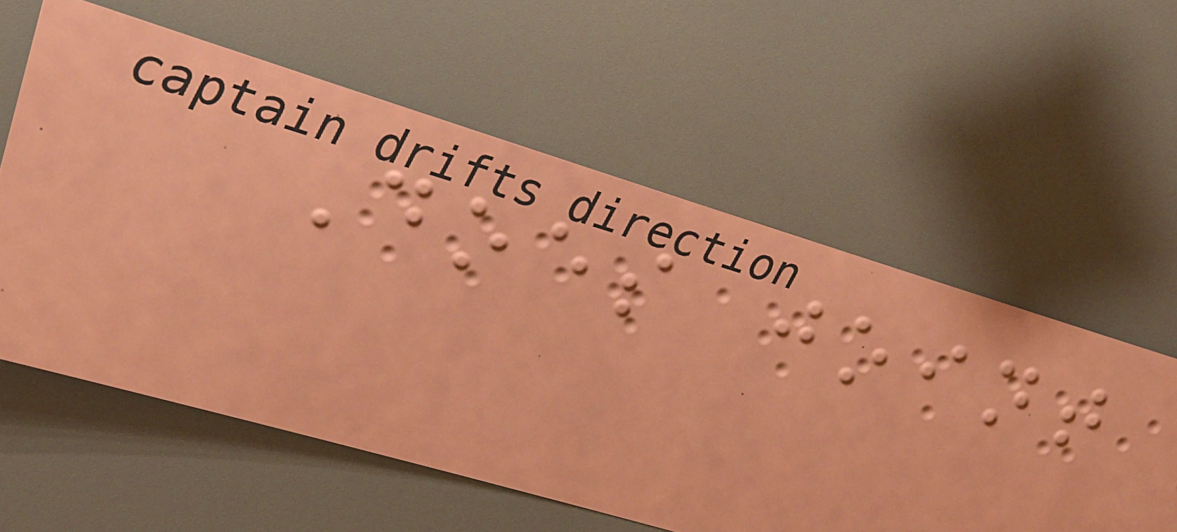Does joint
